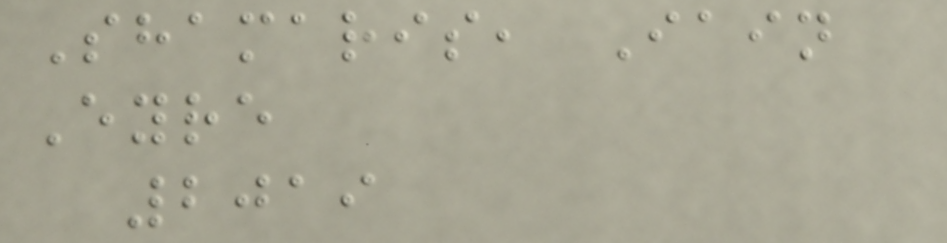Shamaris, Iain
Eyre
2019
